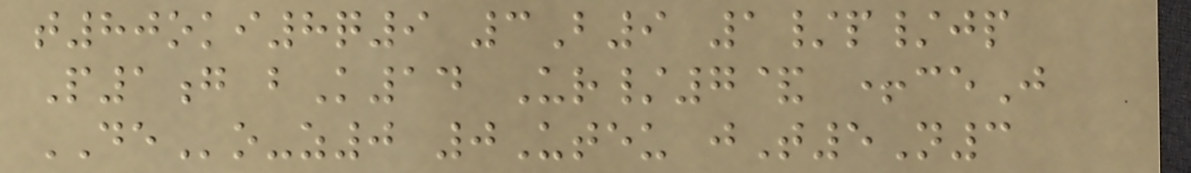t80oki8q9 3B9 1/p/jp
P1g bK14 Ur/7& +ceJ
DEo-z0 0Uteu jT5N3
